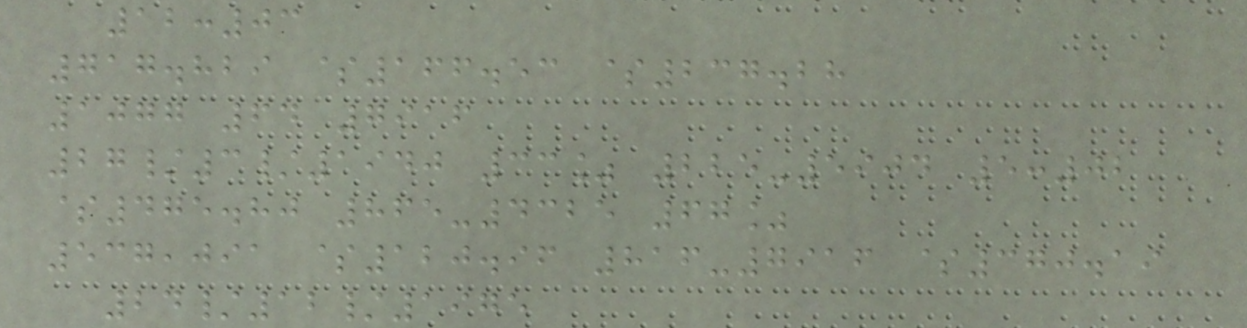12:03
717.829 $166.53 $237.28
1077 64 7916
27/3/1940 33% 225-5904 5:02
$475.80 865-4325 67%
537,091 $120.96 816-7916 $370.19
24/12/1975
